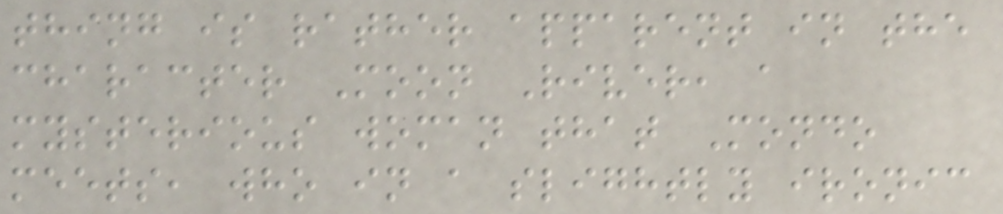thing is rather apparent in the
character Moon River, a
mysterious woman that Mondo
meets, who in a slightly ironic
